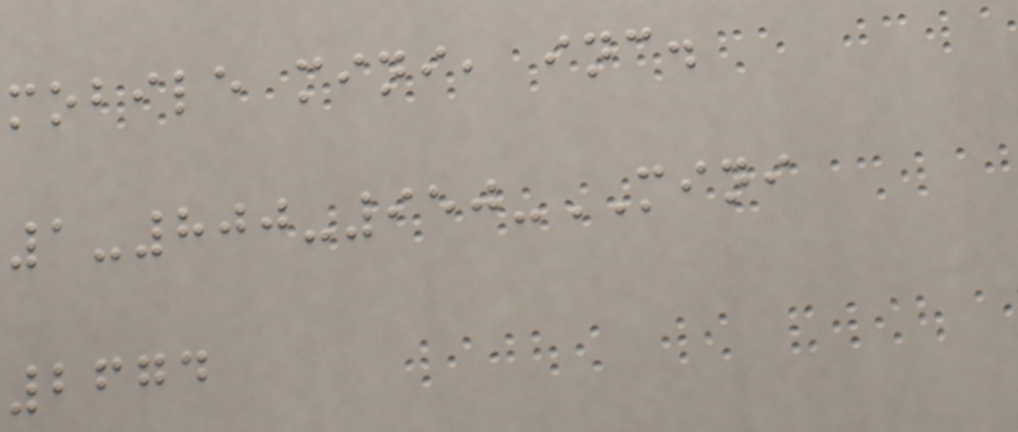mobile mini, inc.
1-800-950-MINI
2674
